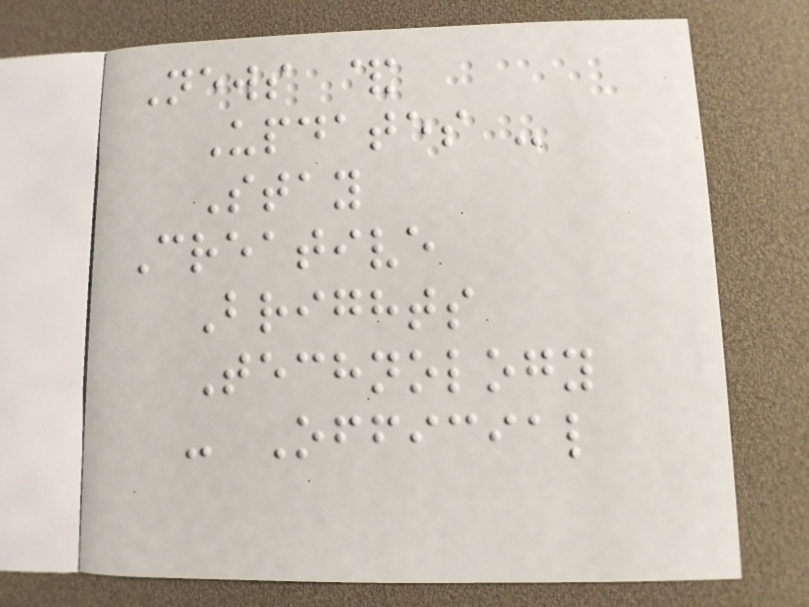News &
Updates -
Stay
Creative
Brights
Technology
- Official
